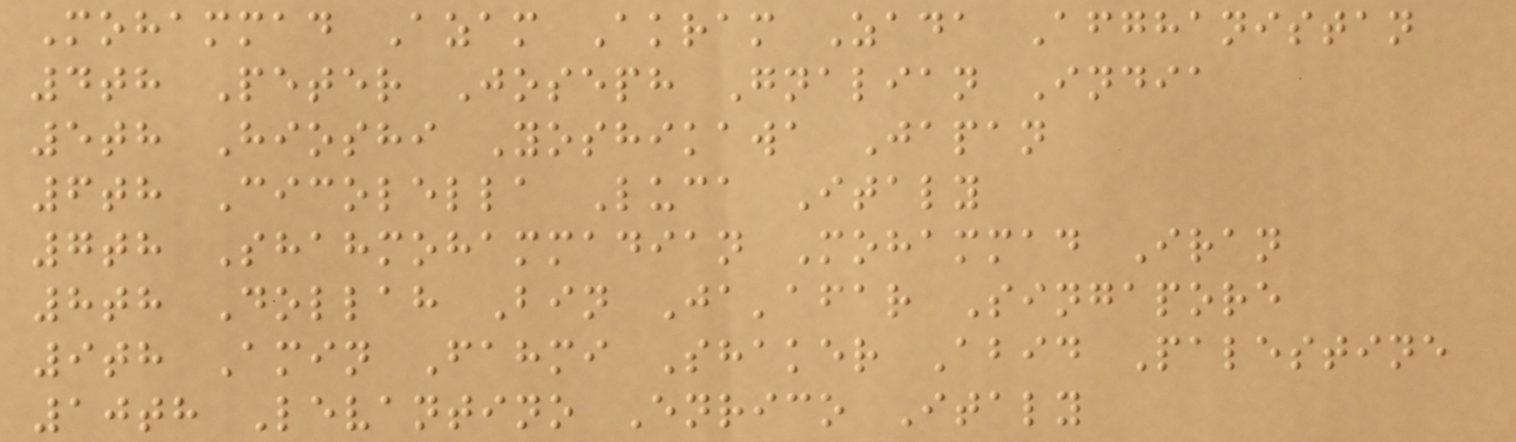Mohammad Azam Akram Zada Afghanistan
4th Peter Joseph Gnalian India
5th Hioshi Yoshikawa Japan
6th Cicolella Luca Italy
7th Shahmohammadian Mohammad Iran
8th Dollah Bin Ja'afar Singapore
9th Amin Fahmi Shaker Abid Palestine
10th Levantino Enrico Italy
